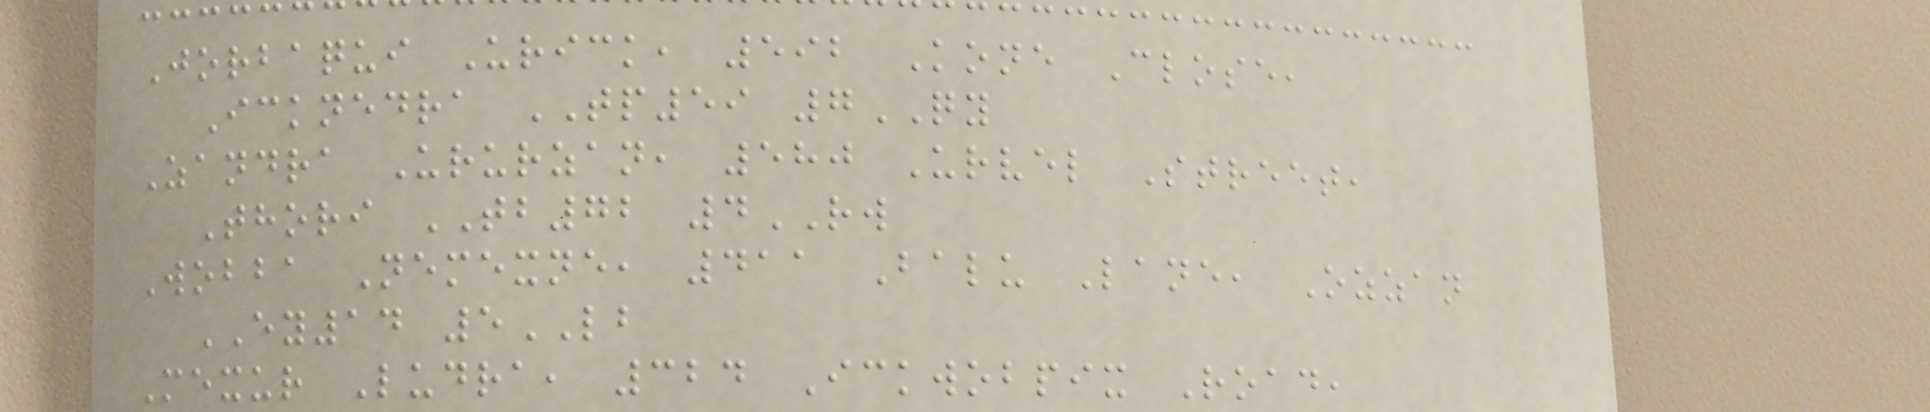Jorbaqui Urick, 592 Kone Close,
Icknedra TP59 7QY
Zandra Ururzan, 580 Urvel Street,
Thori TB72 4RW
Wobba Nemexne, 411 Balu Lane, Ozzan
EY14 5LB
Mexur Ludra, 324 Ickwobpix Road,
